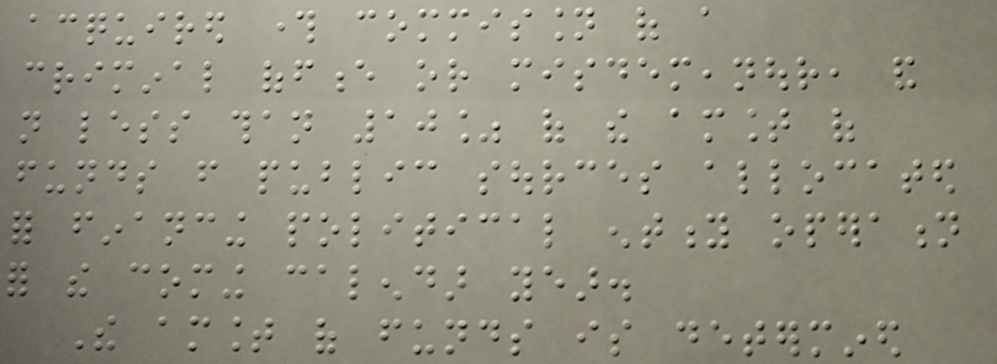acquired through commission of a
criminal offence or misdemeanour, and
not less than 10% of the amount of
funds from public sources allocated
for financing political entity operation
for the coming calendar year.
The amount of funds is determined
